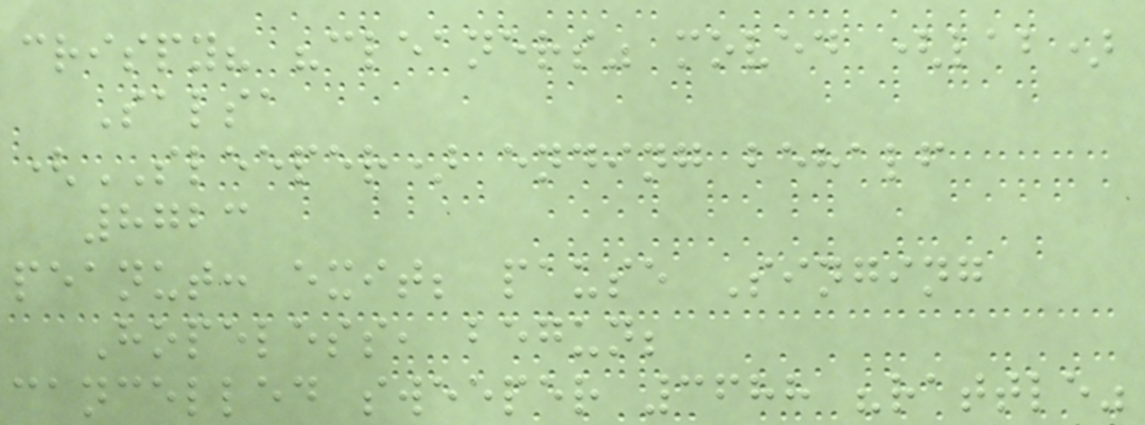crispy? "cleaners" moved (lab)
Salsa
(SLEEPER) ending behalf
8723
peanut: exit; pause Singing
Hopeless, begun;
cancelled sweeper 3688 "rattle"
